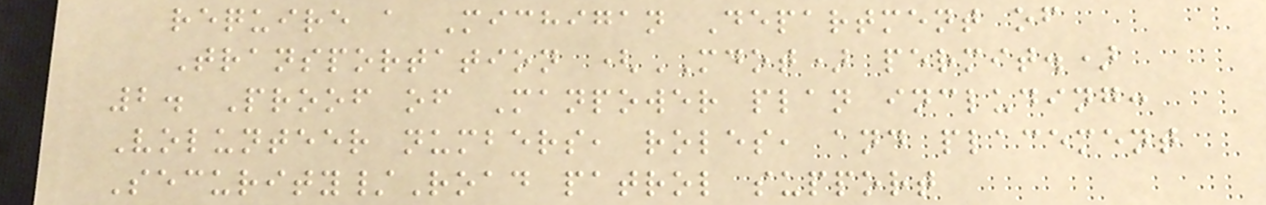require a Michigan Department of
Transportation (MDOT) permit.)
2. Proof of Manpower plan including:
Volunteer numbers, roles, and placement
Security/Road patrol support
